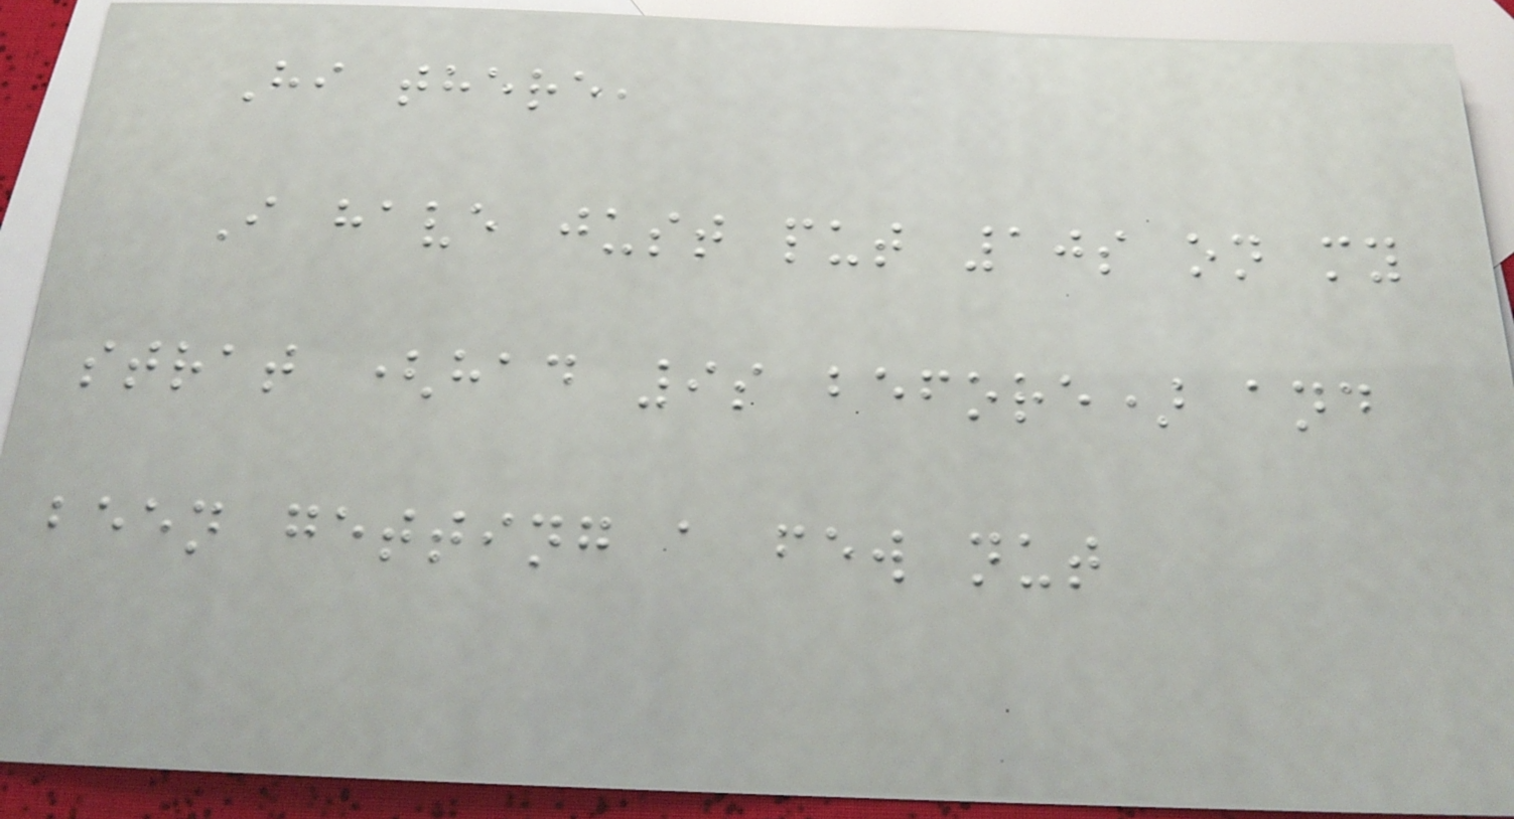Hi there,
I have just put 10s on my
strat (had 9s before) and
been getting a few nut
